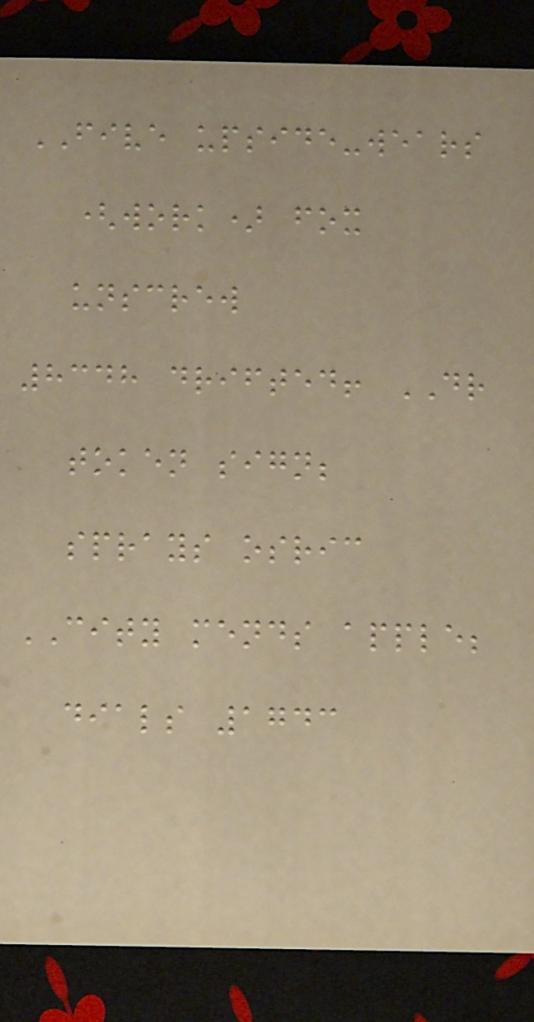FIVE upside-wears
(work) fox
unscrew
8348 drifted! DR
token sign;
sprays osric
CITY mends apple;
dials 1743
